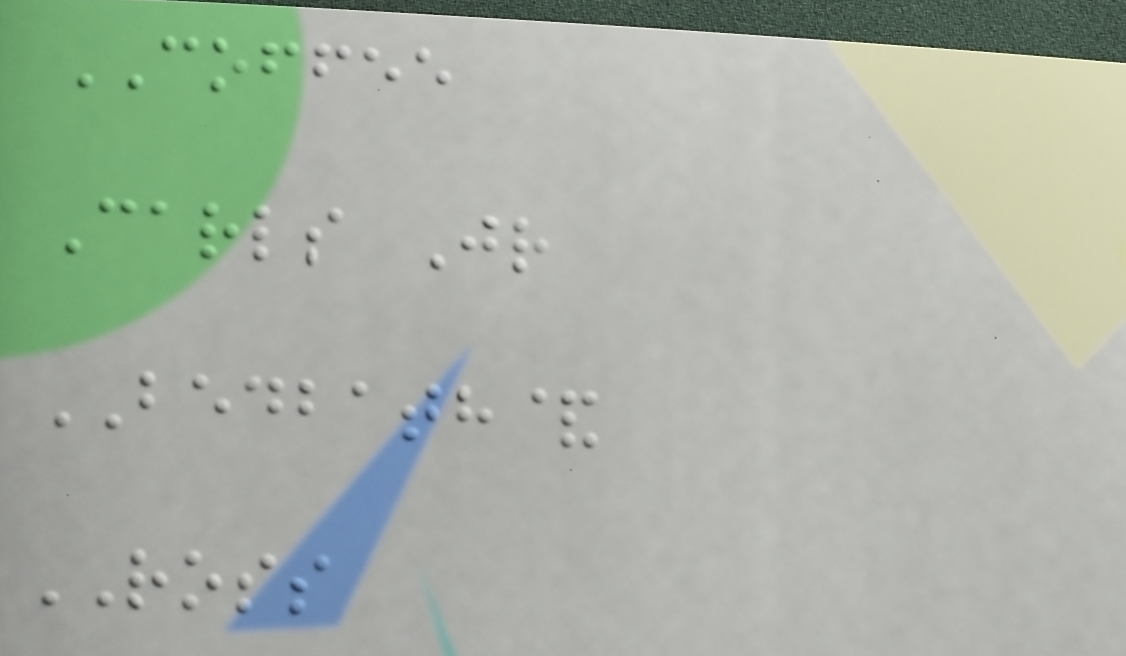COFFEE
Carls Jr
BEDBATH&
ROSS
